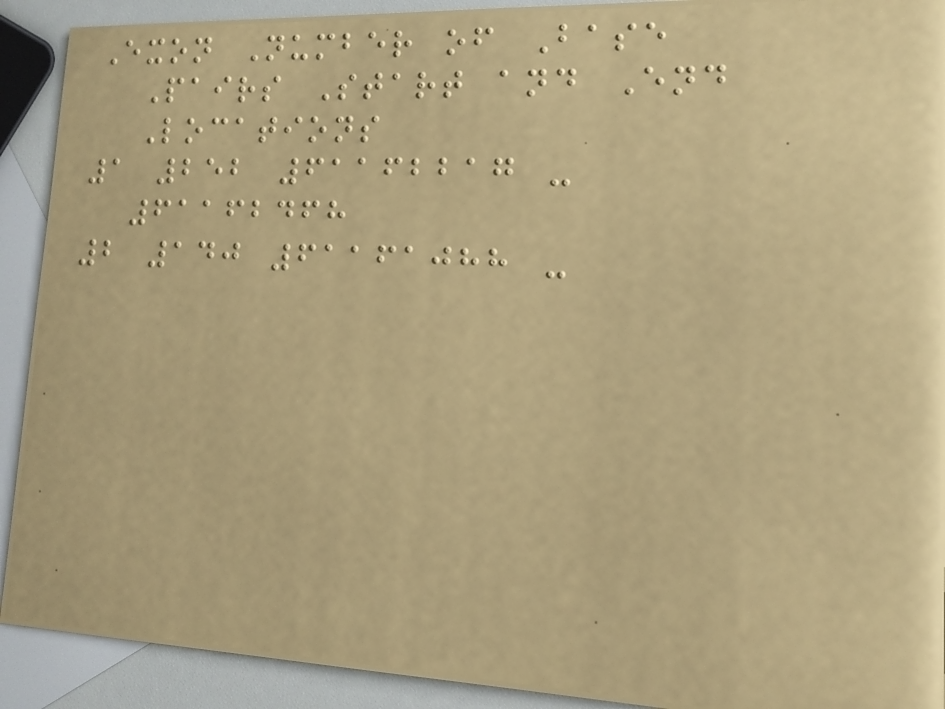Exon Number of Base
Pairs Start and End
Locations
1 252 61162217 -
61162468
2 140 61161088 -
